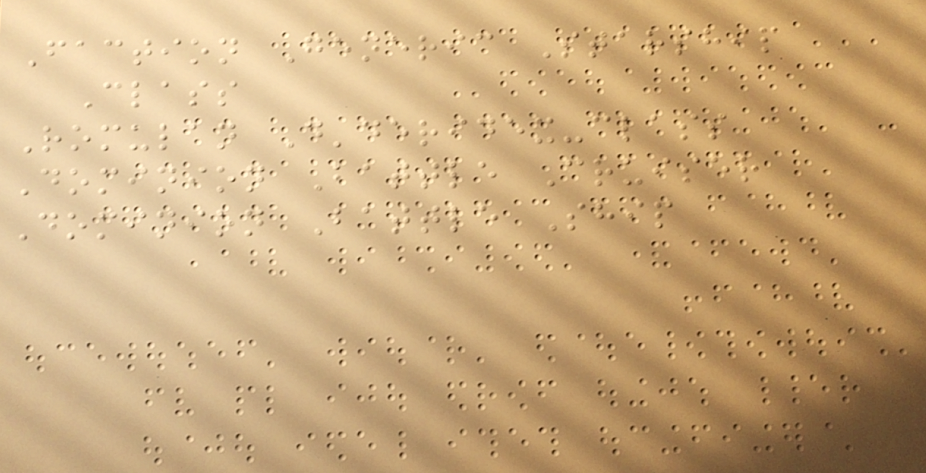Faction Generic Starship
Class
Romulan D'deridex-class
Dominion Battle Cruiser
Dominion Battle Ship
